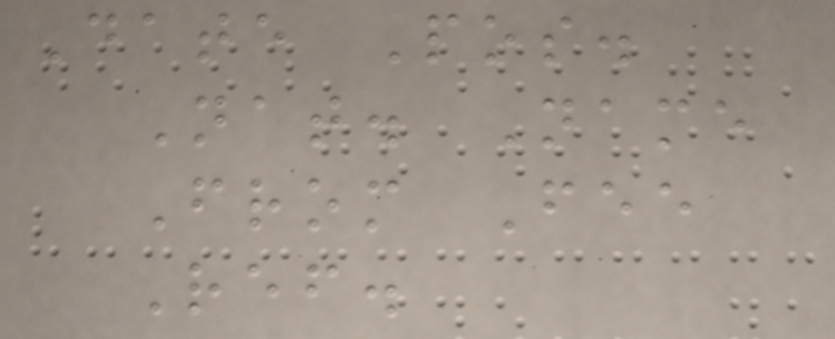Date Pos.
Nat. Name
From Fee
Ref.
